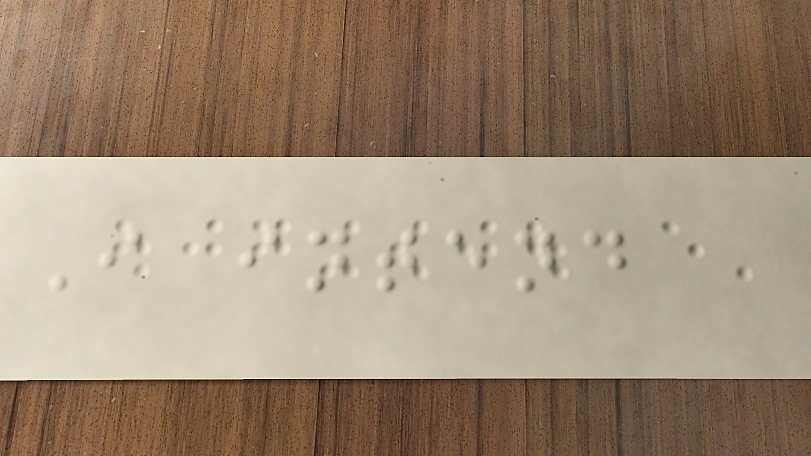I intend
